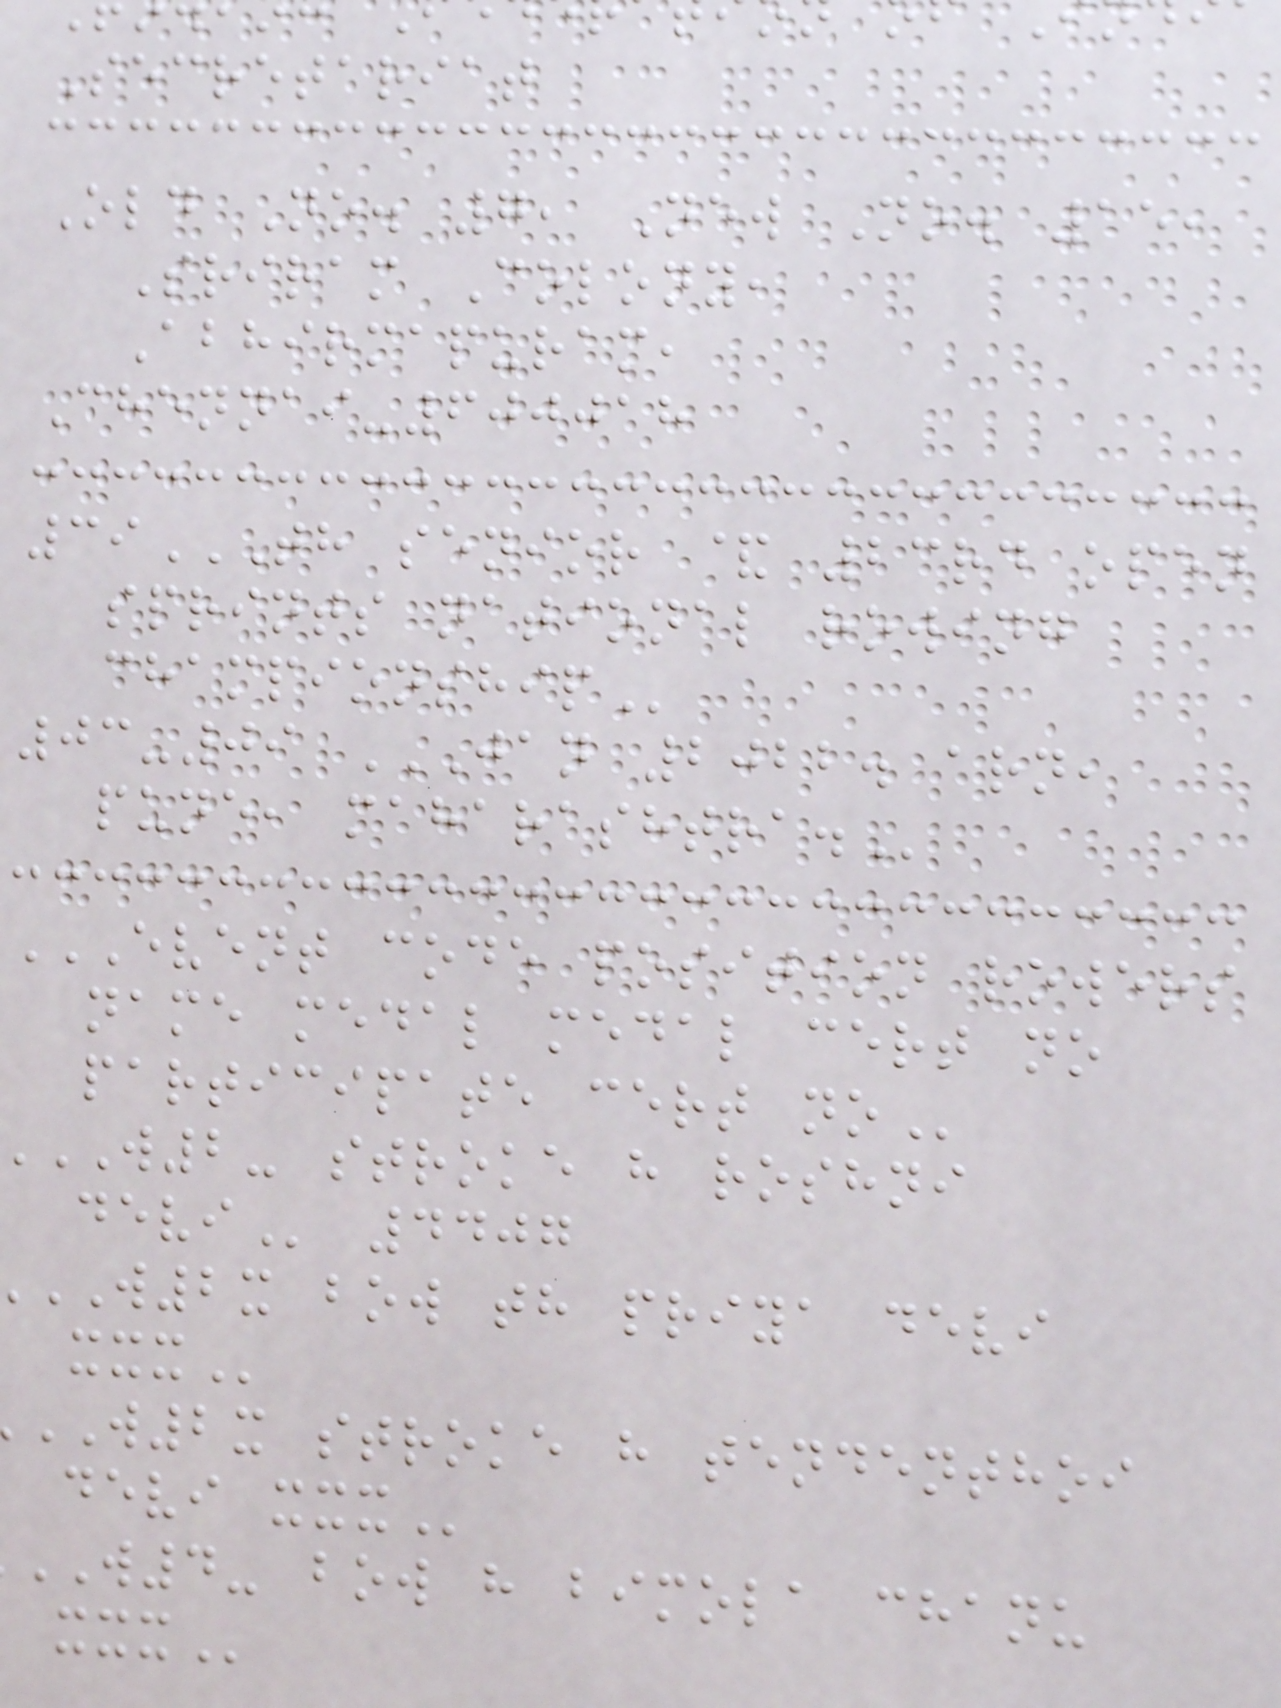Secretariat
Old No. 7, New No. 15,
Sriram Colony,
Abhirmapuram,
Chennai-600018
39TH SENIOR & 23RD OPEN
sprints national rowing
03-09 JAN 2022. ARN,
pune,
EVENT CODE POSITION ROWERS
name medal medal cert no
participate cert
W2- stroke h roshni
4407
w2x bow th priya devi
w2x stroke h tendenthoi
devi
W4- bow h bimola chanu
